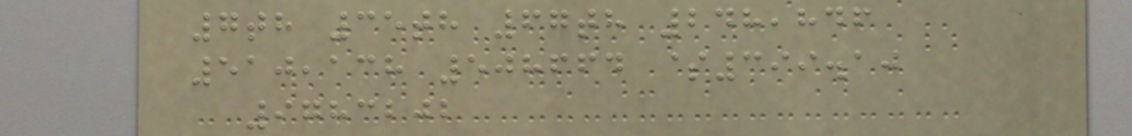7th 35th 67th 248,846
510,138 508664 $399.10
9783202
